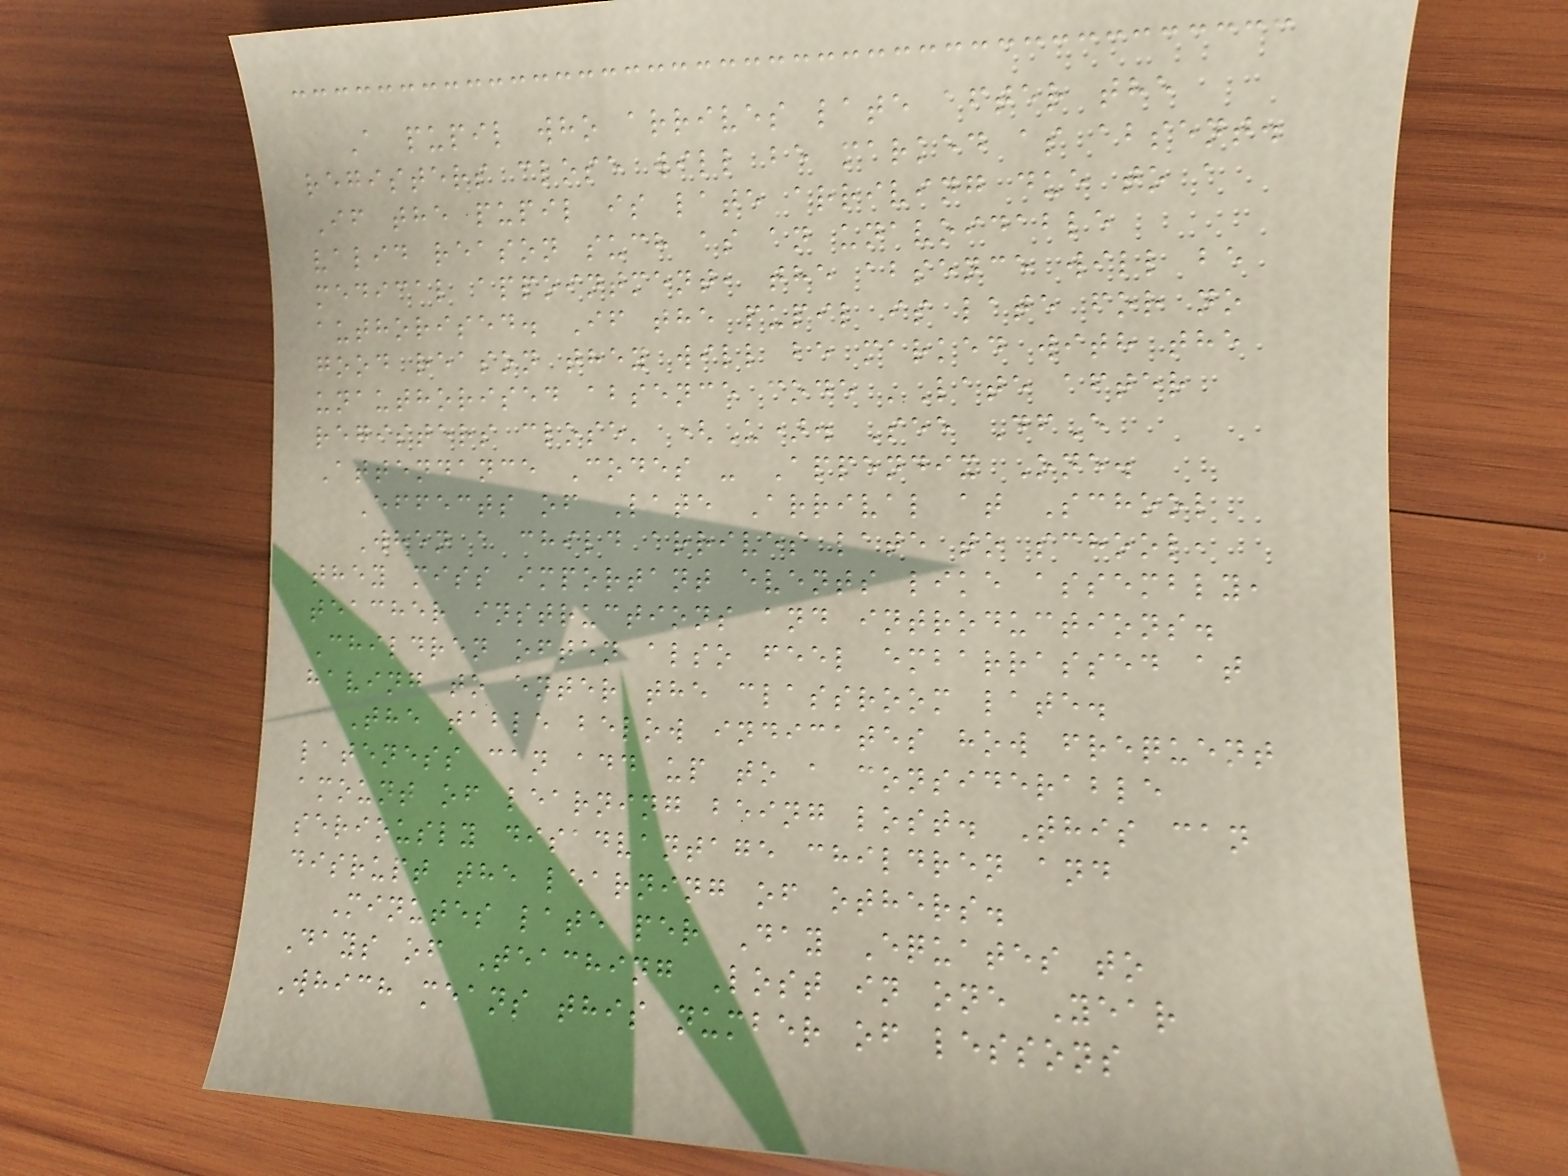A pupil who arrives late after the
registers close will be marked as absent.
If the pupil is late arriving due to a
valid reason such as an unavoidable
medical appointment, the absence will be
authorised. If the pupil is late for no
good reason they will be marked with the
unauthorised absence code 'Late after
registers close' (U). See DfE
Attendance Codes - Appendix One.
Effects of Late Arrival at School
When a child arrives late to school,
they miss important events like assembly,
teacher instructions and introductions.
Children often also feel embarrassed at
having to enter the classroom late.
The table below indicates how frequent
lateness can add up to a considerable
amount of learning being lost. This can
seriously disadvantage children and
disrupt the learning of others.
Minutes late per Day Equates to
Days of Teaching Lost in one Year
Which means this number of lessons
